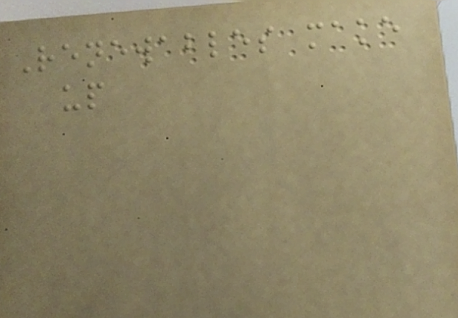Renewables make
up
